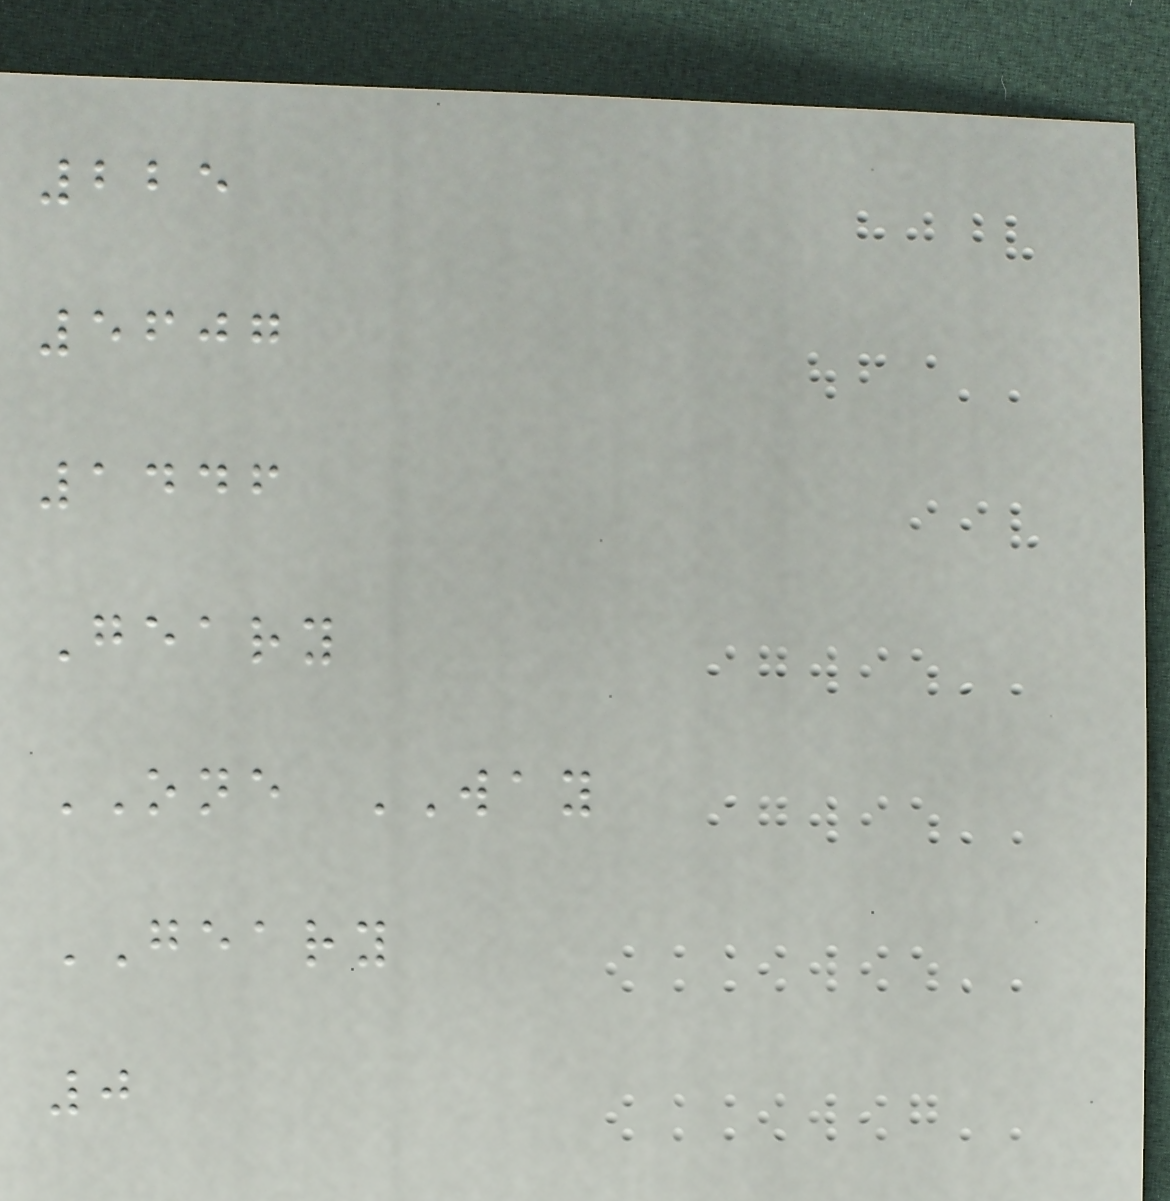225
5607
1446
Geary
ONE WAY
GEARY
0
